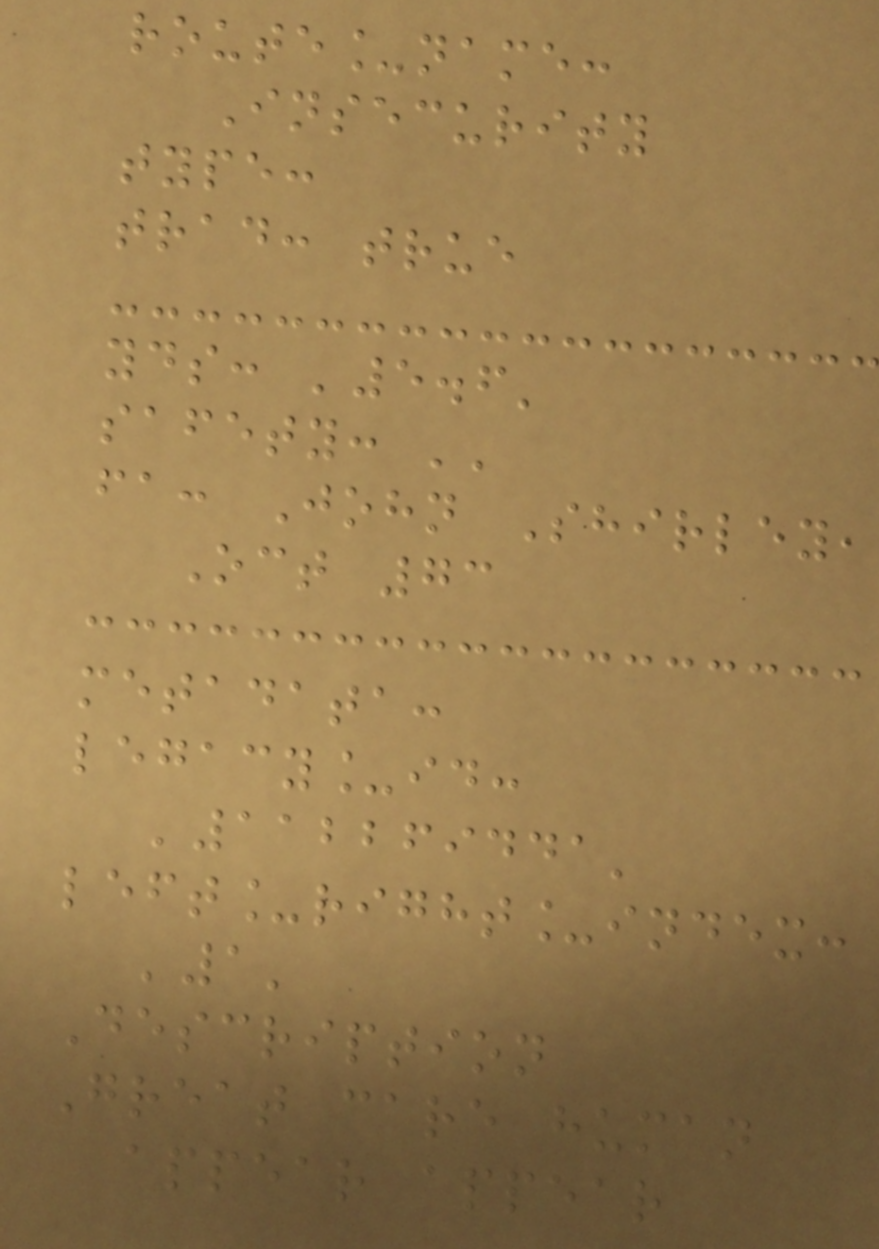route_name:
Insecurity
type:
trad: true
yds: '5.6'
safety: ''
fa: John Shirley,
Oct 73
metadata:
legacy_id:
'112269441'
left_right_index:
'1'
Description
Great care human
appear appear
